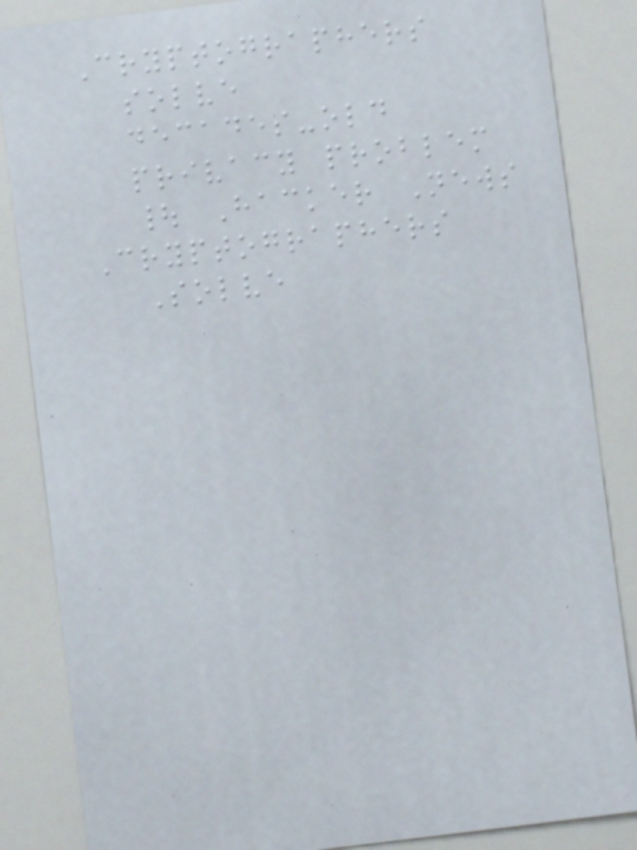Cryptographers
solve
decades-old
privacy problem
| Hacker News
Cryptographers
Solve
